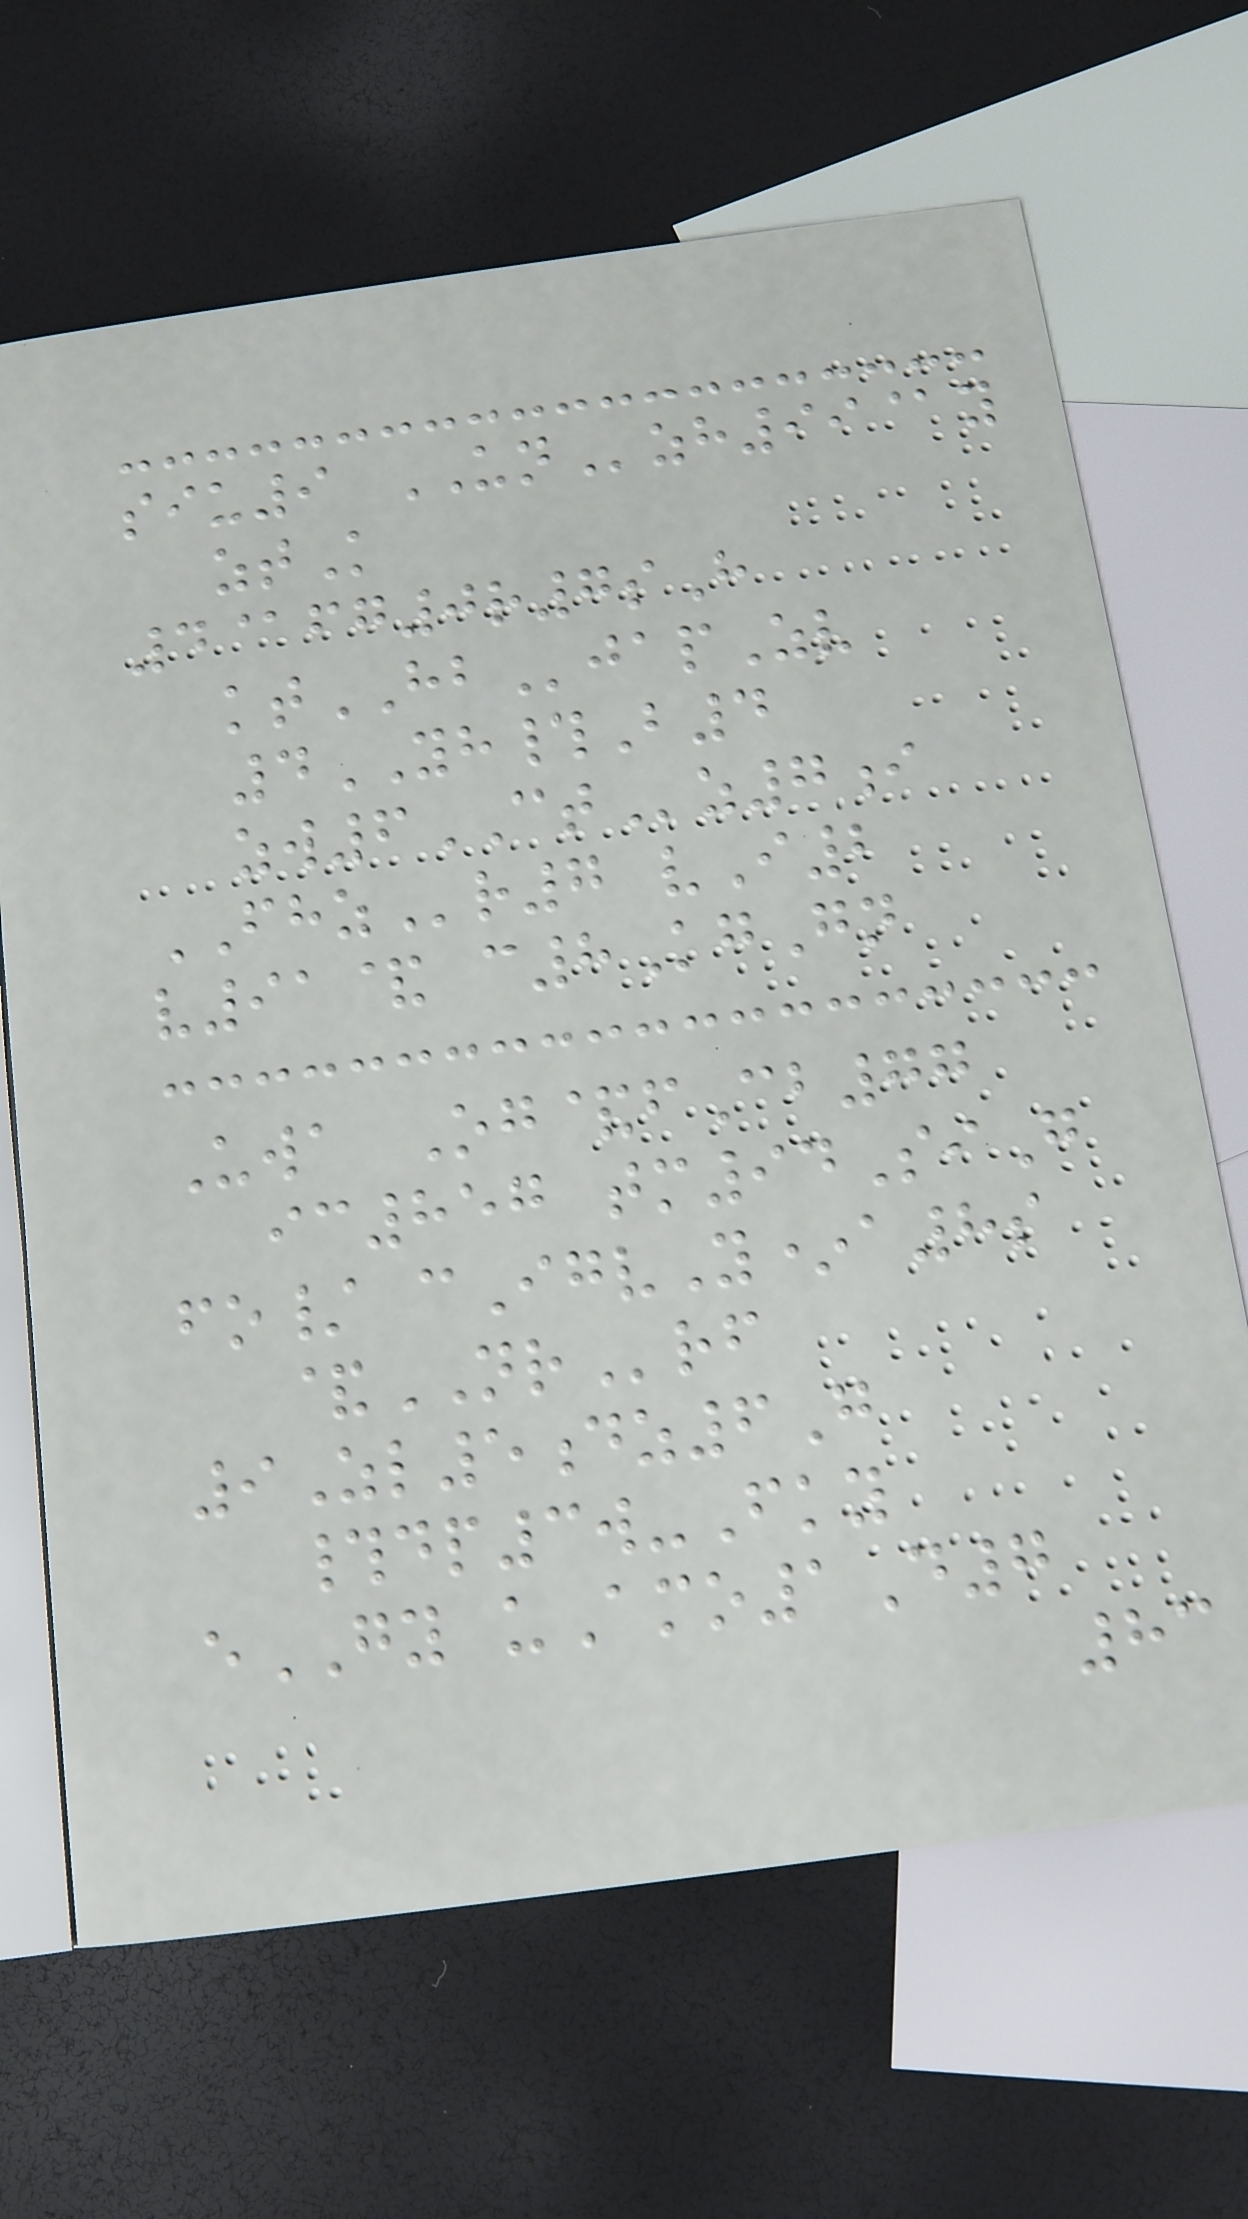siu9 UNzh99@y
ztK
4@fg0r7sH
ktHBjapZv
4YH#B4
zw6CTz7i
FHZr7 vI2
v91& c8KgGn
Uwa Og&fCb77
ic857 tm94SiG
fo/ cIgvY*a8s
&NRrf
9Zl5dz6G
#dp3w-Fky
eGY uAmo1D7
83
